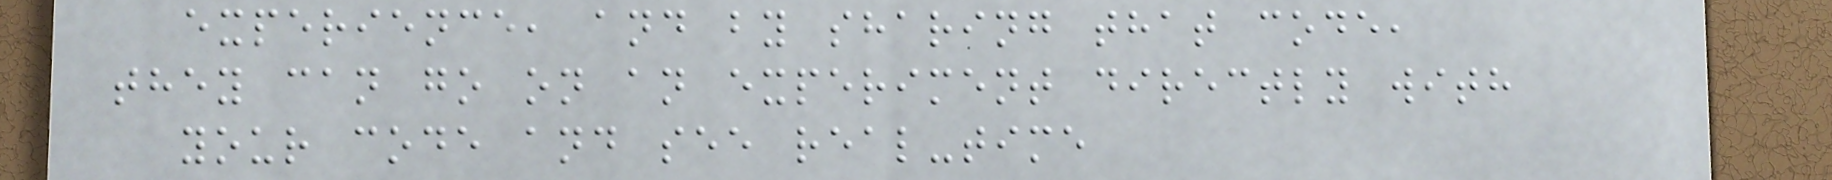experience, and by sharing that code,
they can go on an experiment directly with
your code and see real-time
